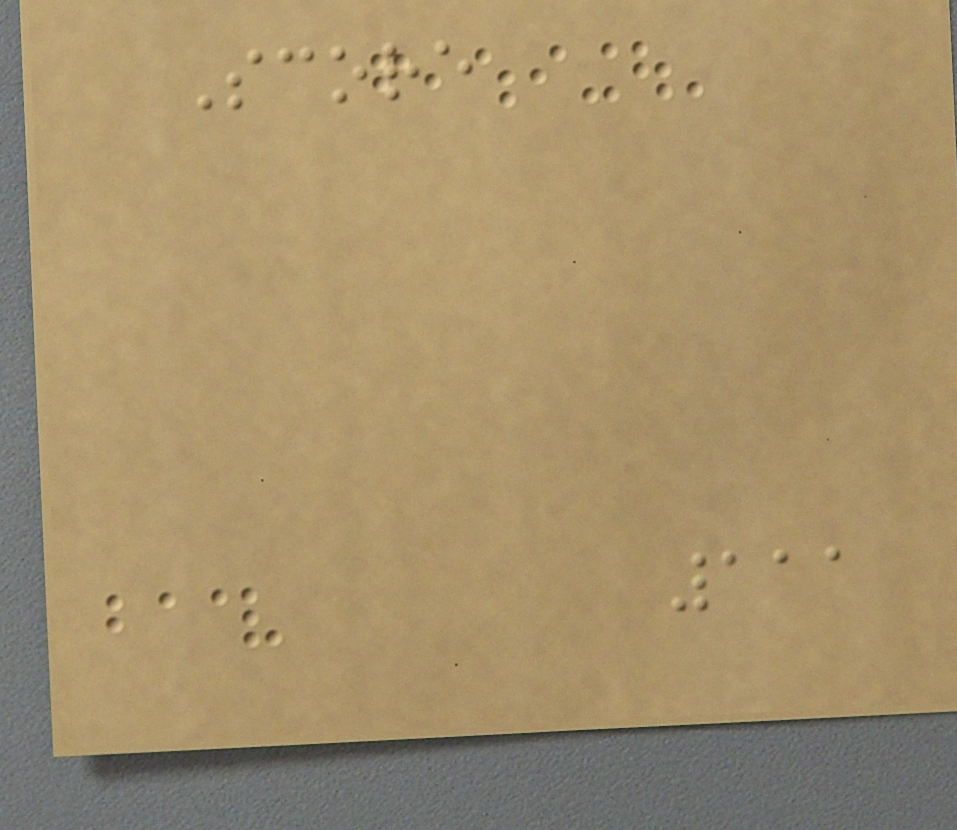Score
111
